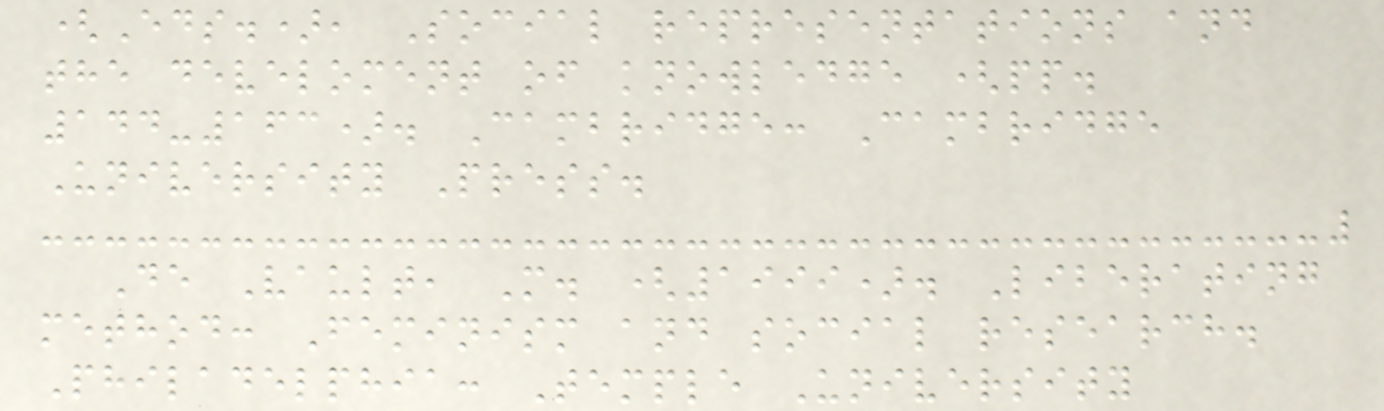(Eds.), Social representations and
the develoment of knowledge (pp.
144-163). Cambridge: Cambridge
University Press.
De Vault, M. (1999). Liberating
method: Feminism and social research.
Philadelphia: Temple University
